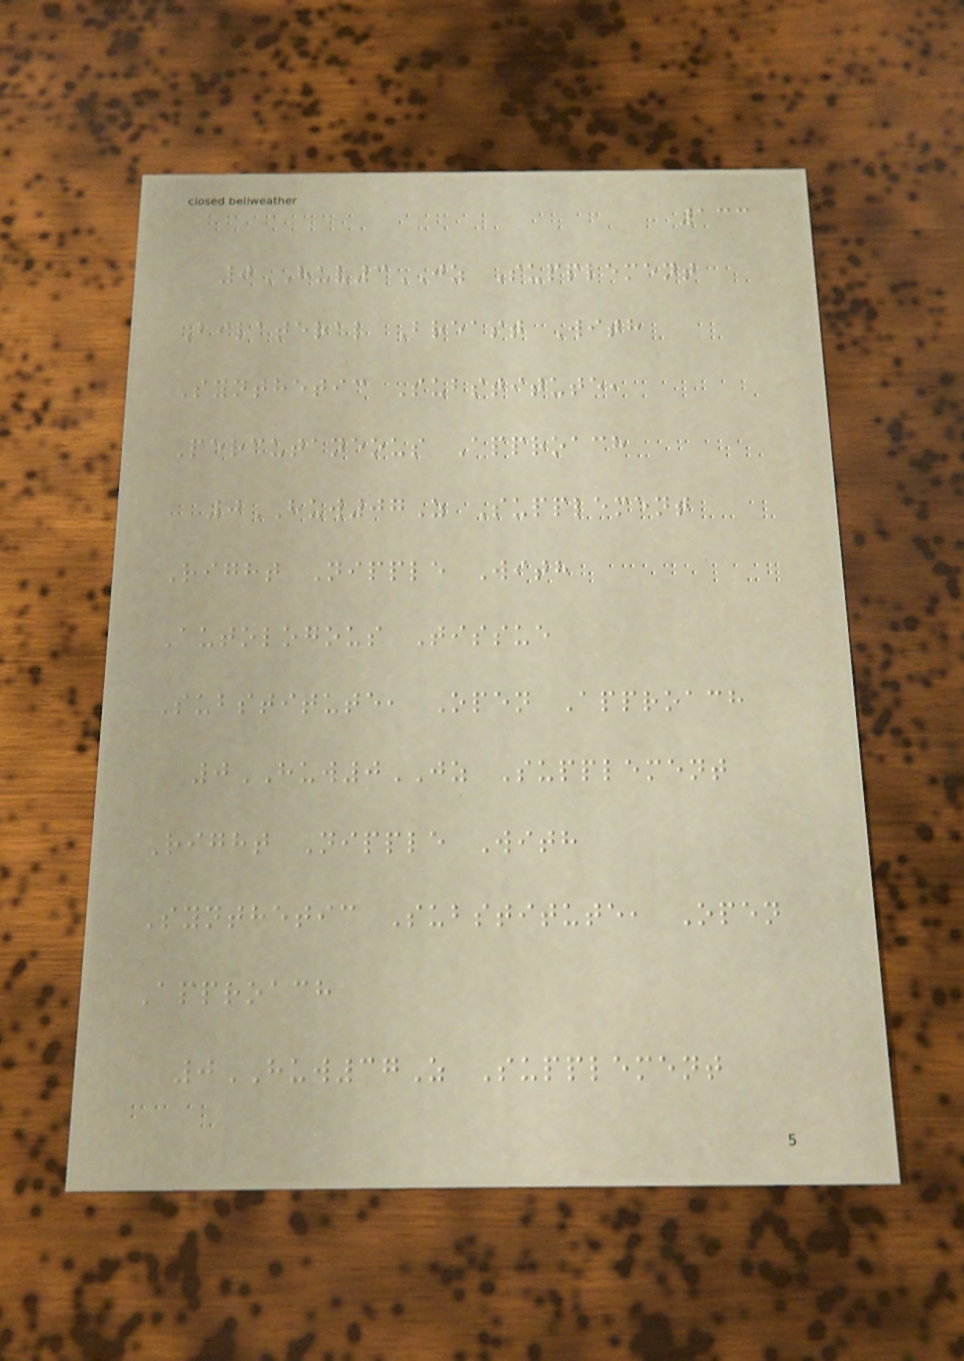133
0HUV3JZ Supplement
Bilateral Breast With
Synthetic Substitute,
Percutaneous Approach
0HUW07Z Supplement
Right Nipple With
Autologous Tissue
Substitute, Open Approach
0HUW0JZ Supplement
Right Nipple With
Synthetic Substitute, Open
Approach
0HUW37Z Supplement
